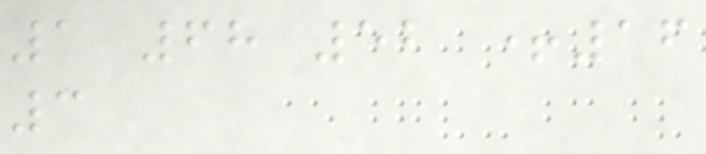1 68 52 +16
3
